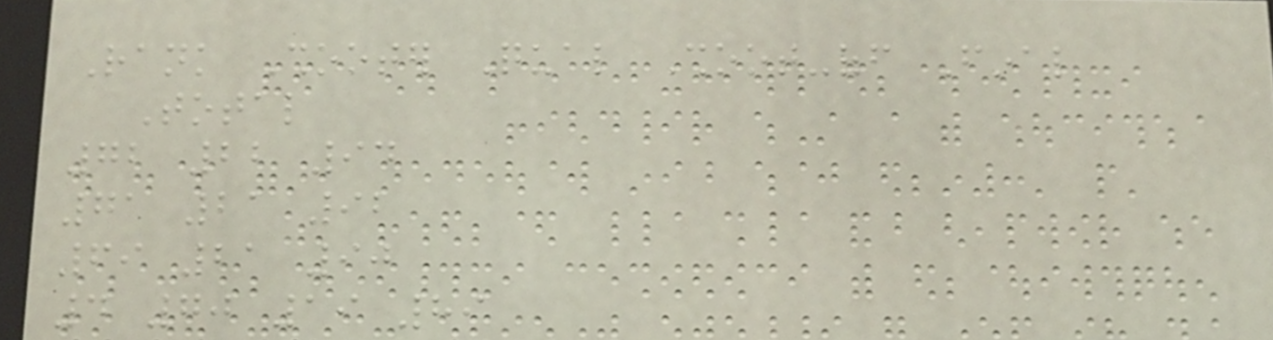Rank Shooter Qual Shoot-off Final
Total
72 22 94
71 21 92
69 21 90
4 70 19 89
